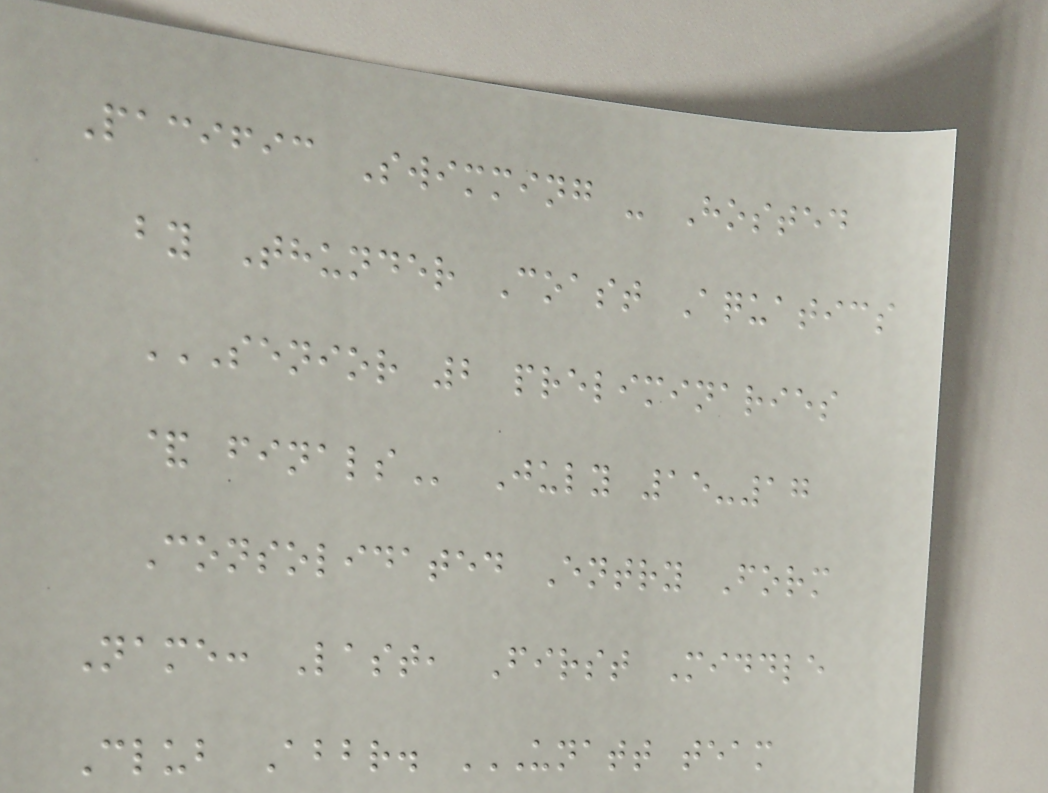Pacific Swimming - Hosted
by Thunder Coast Aquatics
SENIOR 2 PRELIMINARIES
& FINALS July 15-17
Consolidated Entry Form
Name: Last, First Middle
Club Abbr. UNATT TEAM
